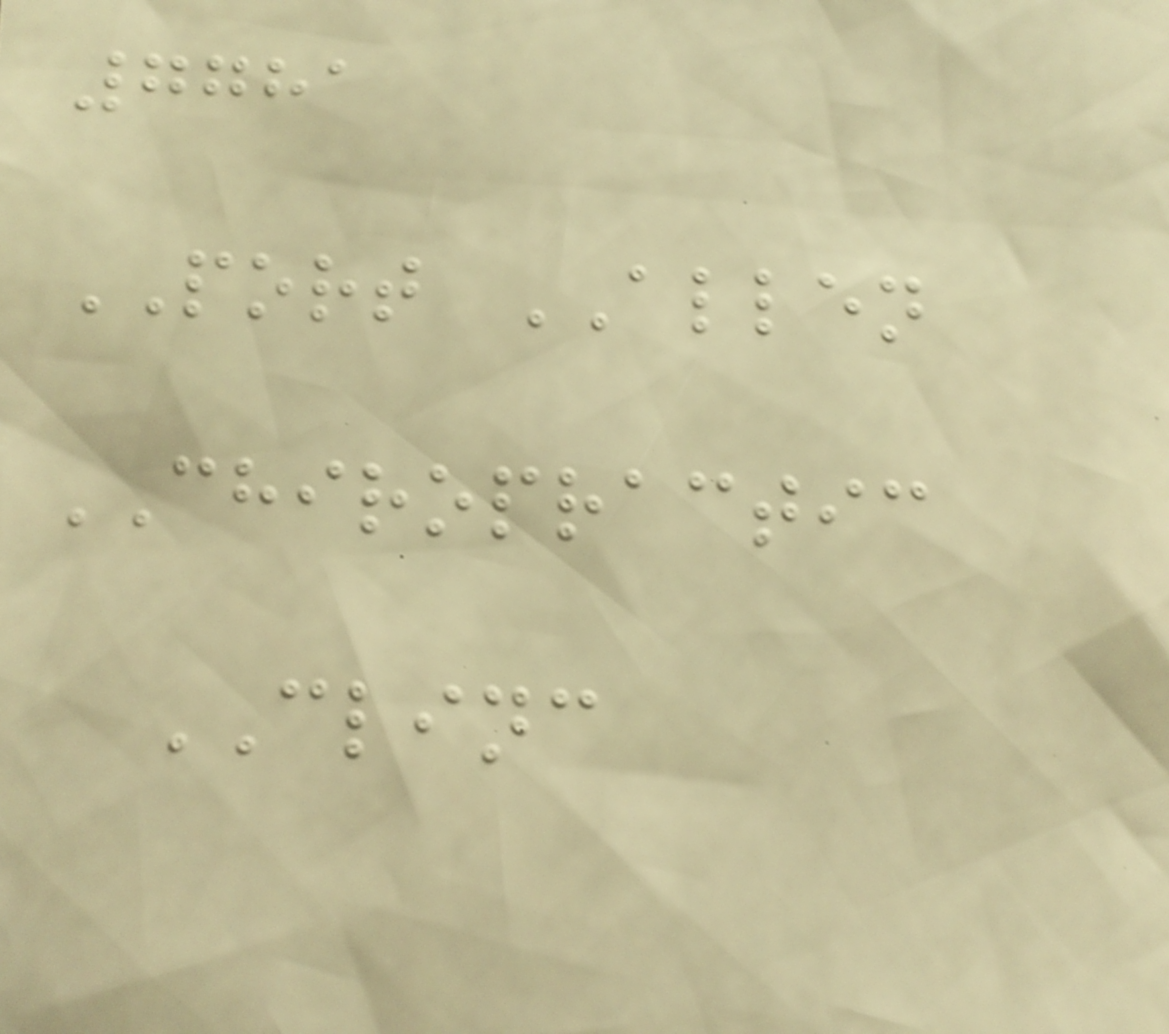7781
PORT ALLEN
CHIROPRACTIC
CLINC
